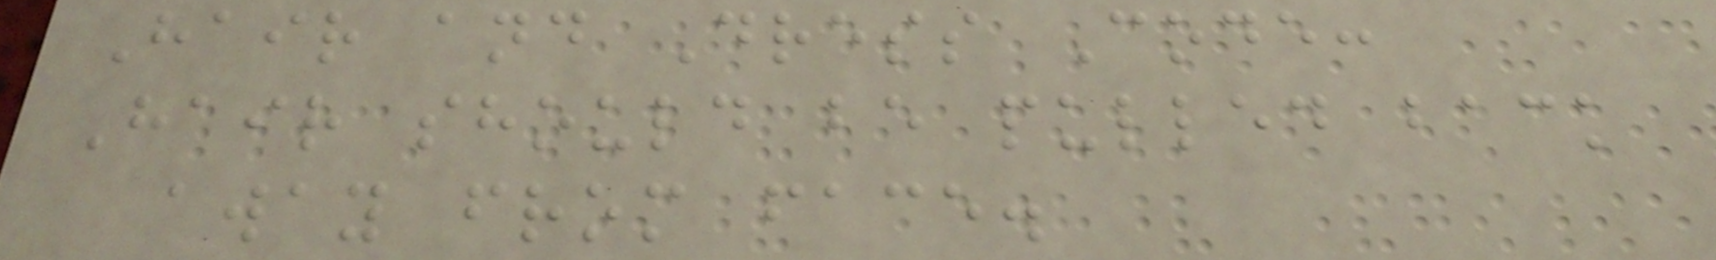Hair and Dress Code:
Hair should be pulled back
away from face.
